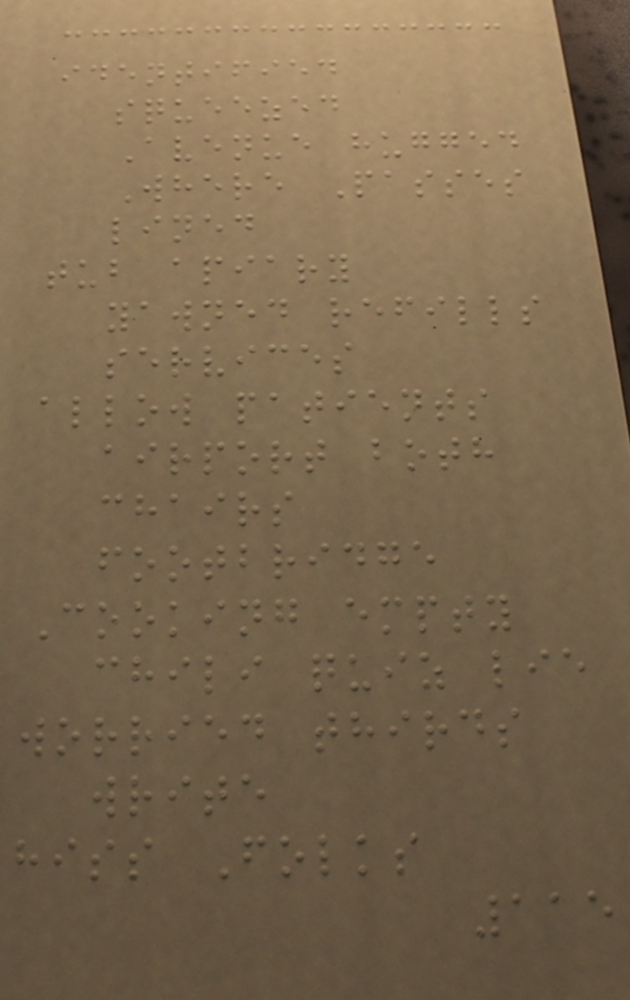identified
squeezed
Avenue hugged
Where Passes
lined
tub apiary
yawned refills
services
allow patients
airport both
chairs
footbridge
Cooking empty
chili quiz lie
worried thirds
write
hiss Folks
115
